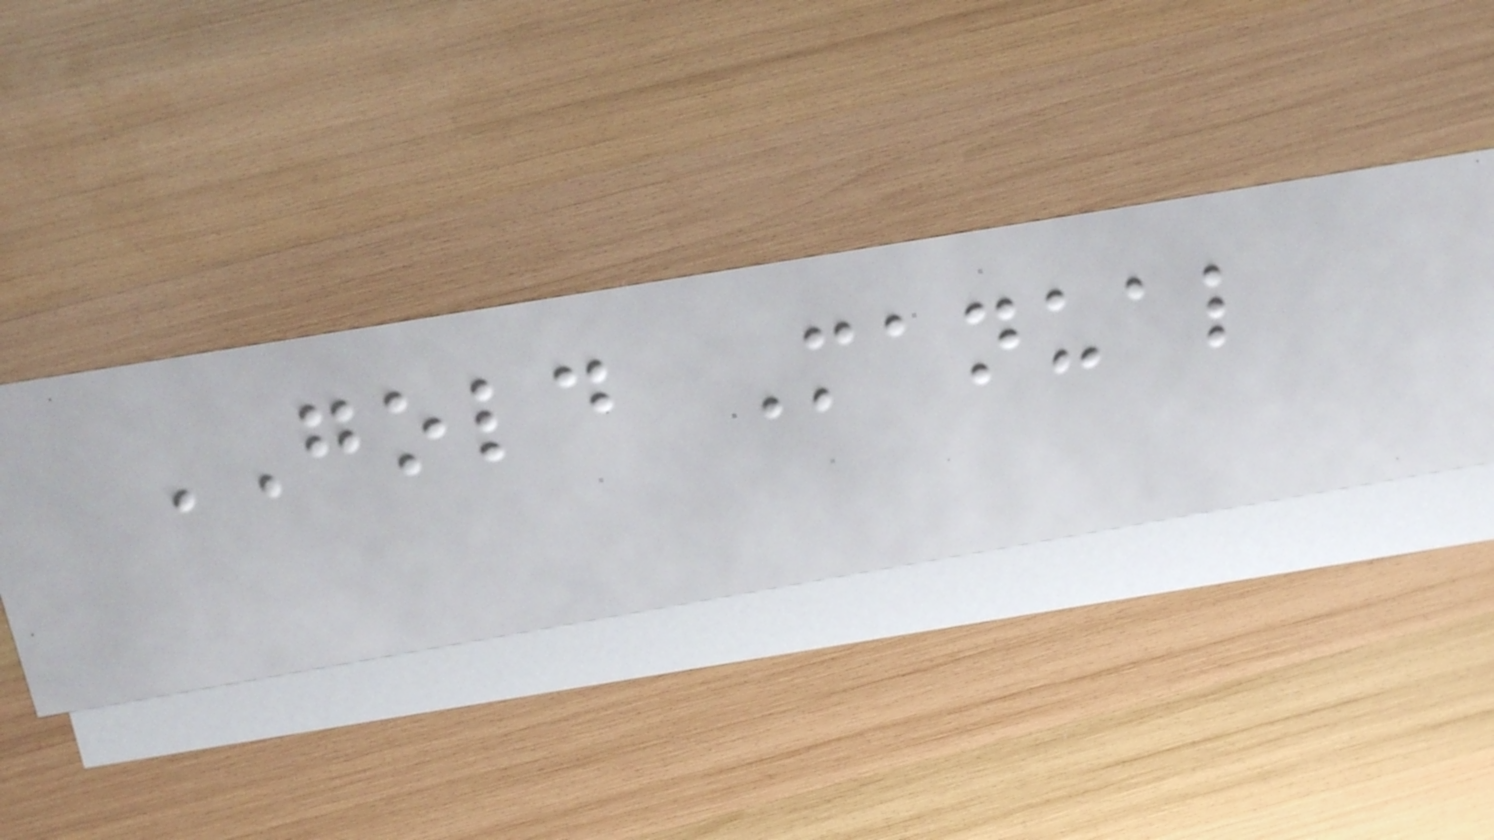GOLD Manual
